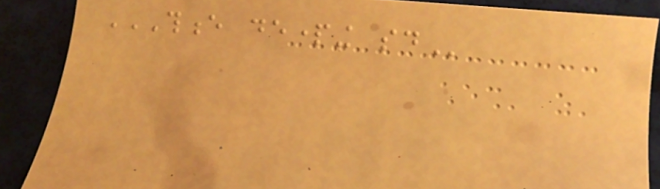THENCE DEPARTING SAID
